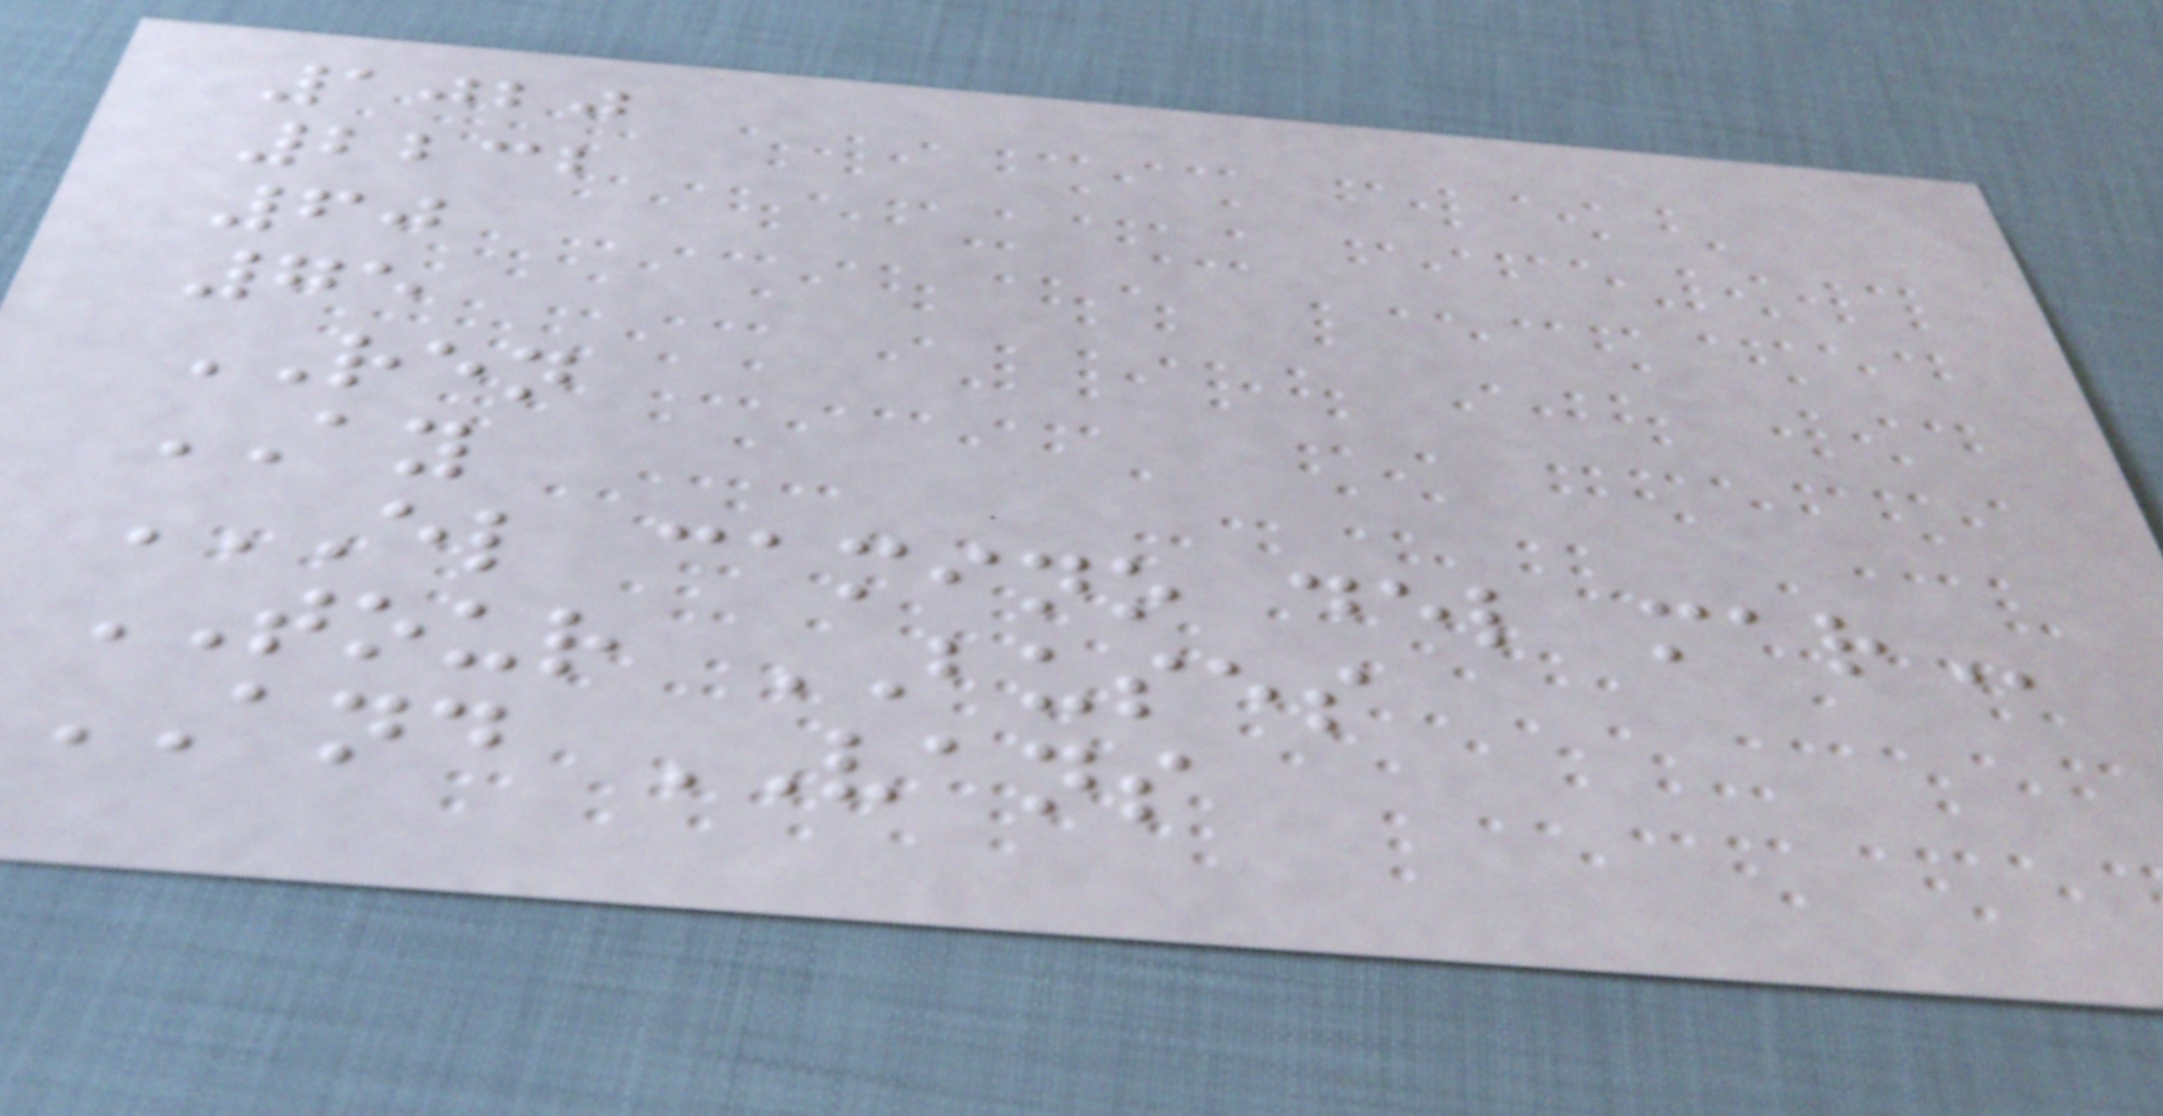1020
2232
60
75
REN
AY
EL CAMINO DEL MAR
TOUR BUSES
AND VANS
